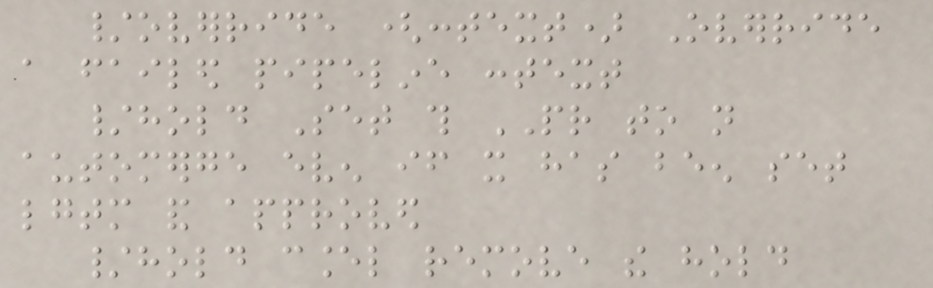/override (context) Override
a failed pipeline context
/hold Set this PR to not
automerge even if it has been set
lgtm and approved
/hold cancel remove the hold
